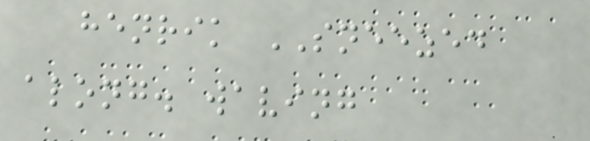henrik SNEEZED
along. waving
